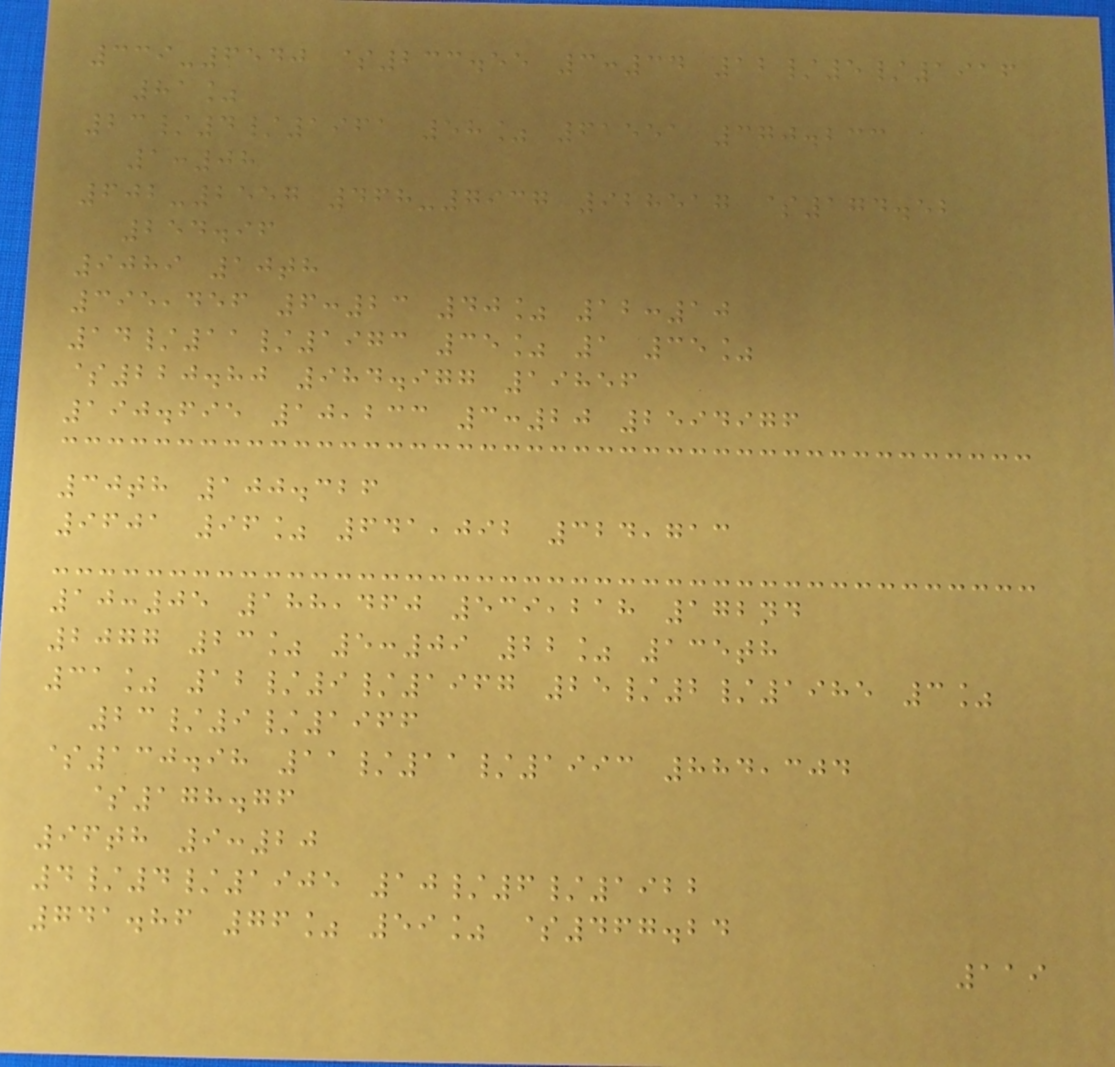339-6540 $233.55 3:34 12/5/1916
81%
23/4/1961 58% 61551 370.233
1:08
602-2557 468-7937 928517 $174.52
254.96
9089 10th
395,456 6:23 40% 12:10
14/11/1973 35% 1 35%
$220.80 984.977 19856
190.695 10,233 3:20 2594976
30th 100.326
9601 96% 641,092 324,713
10:05 188,460 539,218 172nd
2077 23% 5:09 22% 135th
31% 12/9/1967 25/2/1985 3%
23/9/1966
$130.98 11/11/1993 884,304
$178.76
96th 9:20
4/4/1905 10/6/1922
741.86 76% 59% $467.24
119
